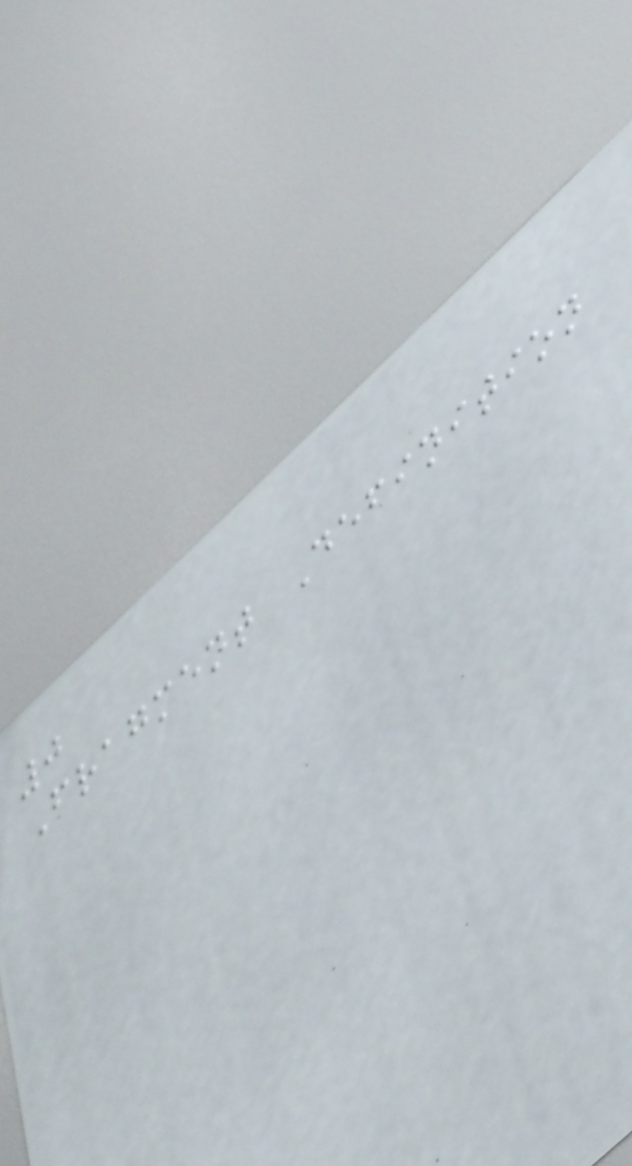0
Fragment Definition
